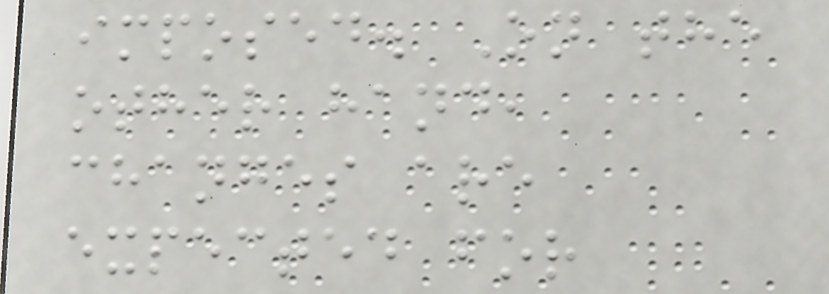imposed. On the
other hand,
changes are
expected for
